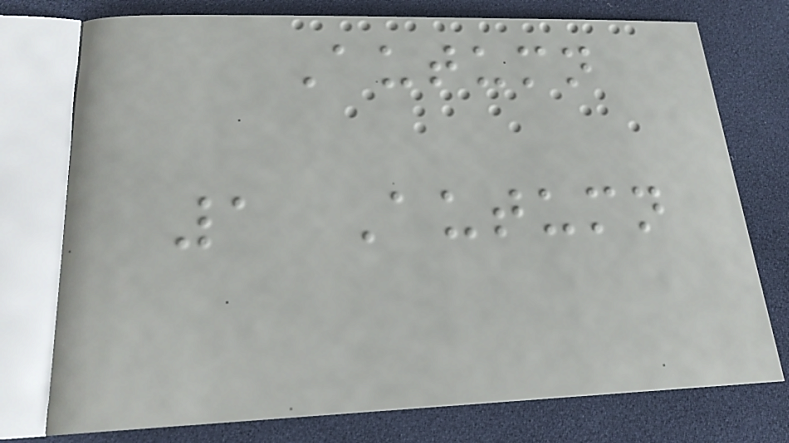Autumn
1 Autumn
